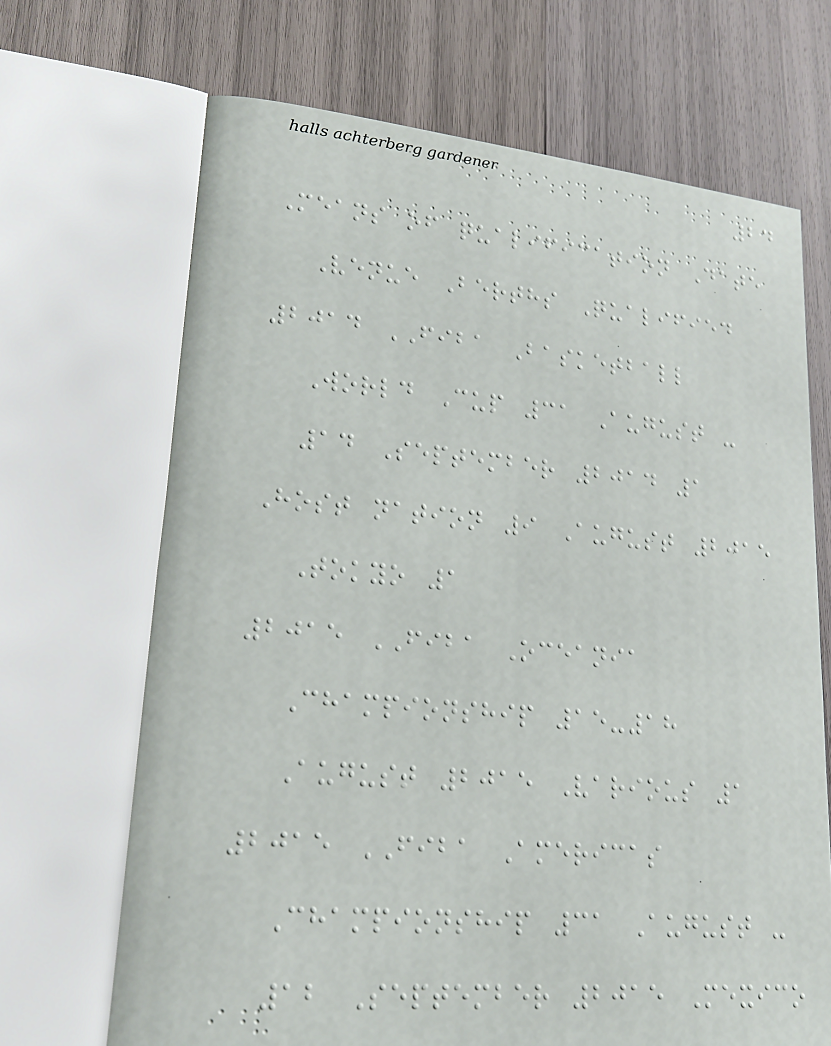24
Means of qualification Date
Venue Berths Qualified
2014 FIBA Basketball
World Cup 31 August -
14 September 2014 1
Host nation 9 August 2015
Tokyo 1
2015 FIBA Oceania
Championship 15-18
August 2015 Various 1
2015 FIBA Americas
Championship 31 August -
12 September 2015 Mexico
